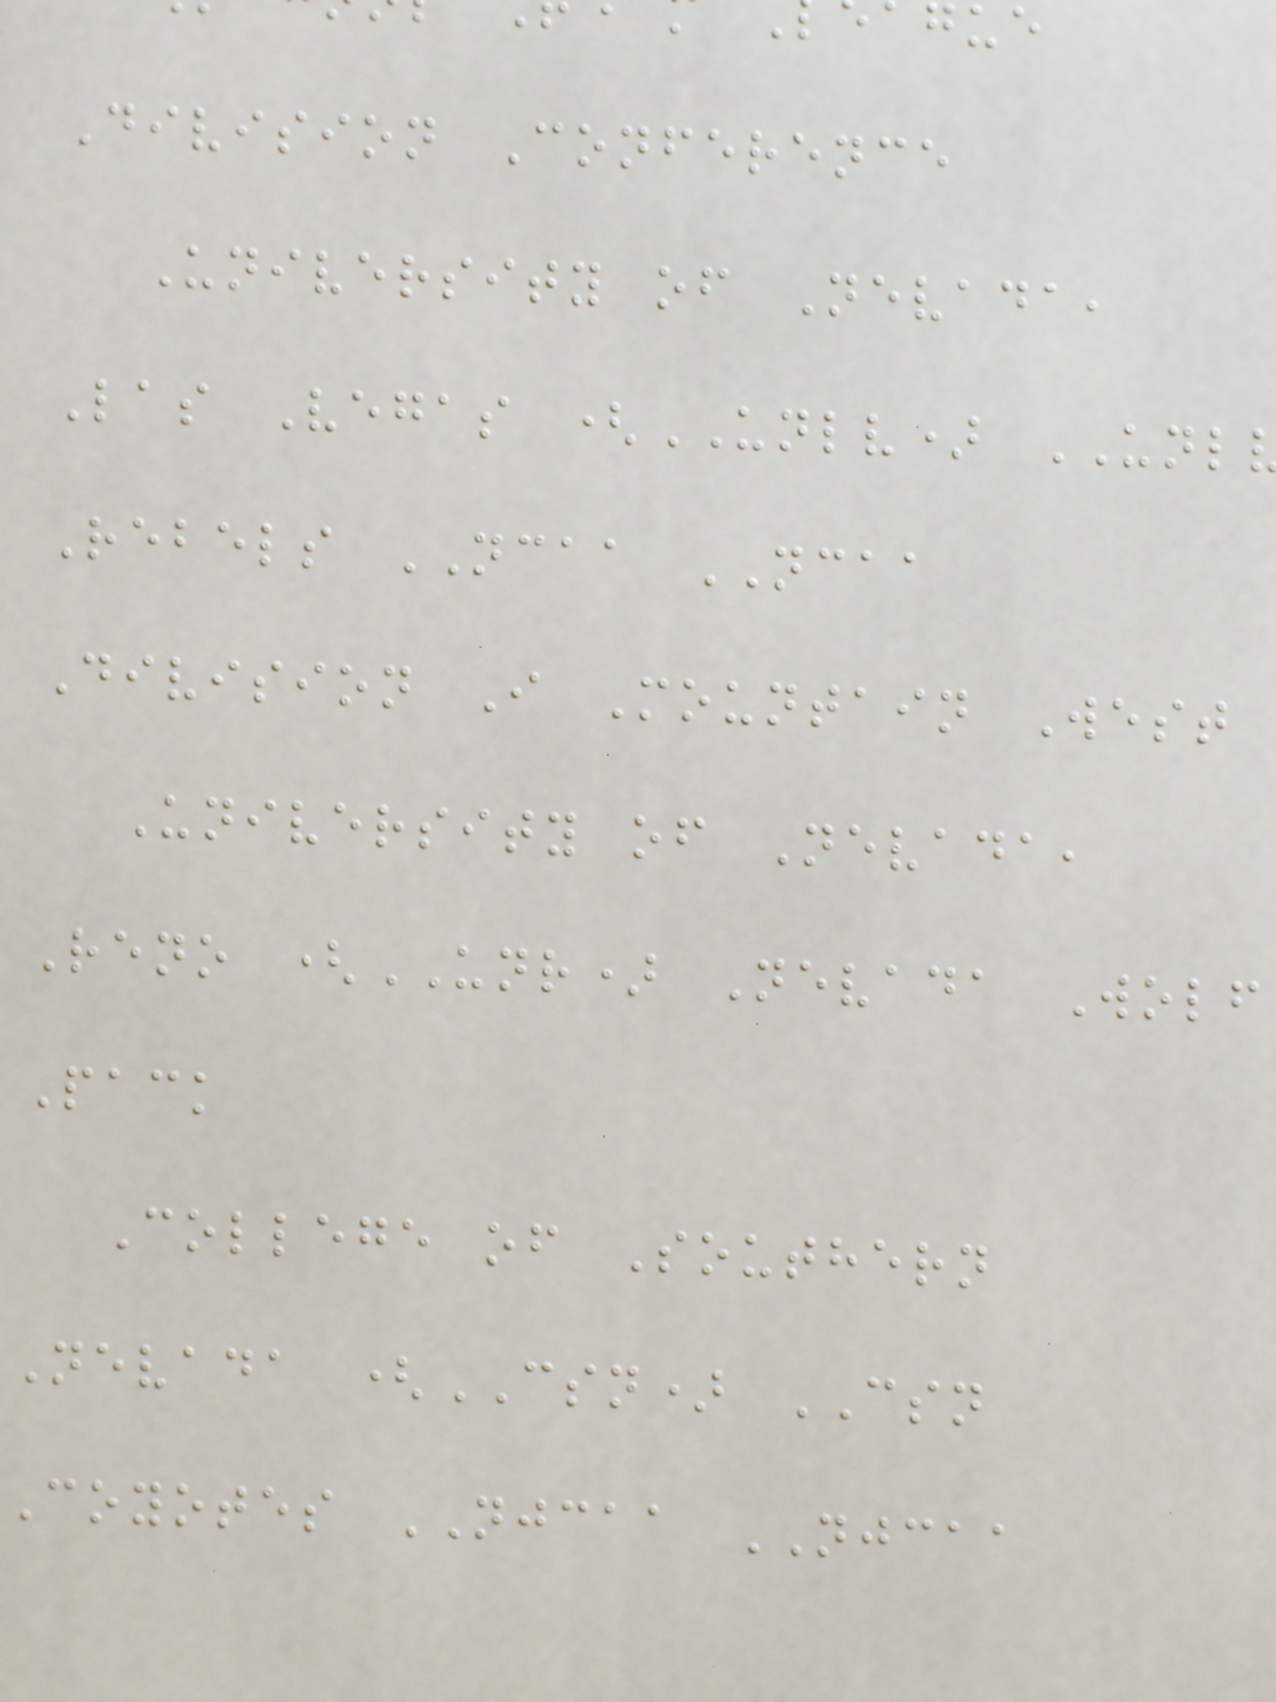Division Conference
University of Nevada,
Las Vegas (UNLV) UNL
Rebels NCAA NCAA
Division I Mountain West
University of Nevada,
Reno (UNR) Nevada Wolf
Pack
College of Southern
Nevada (CSN) CSN
Coyotes NJCAA NJCAA
